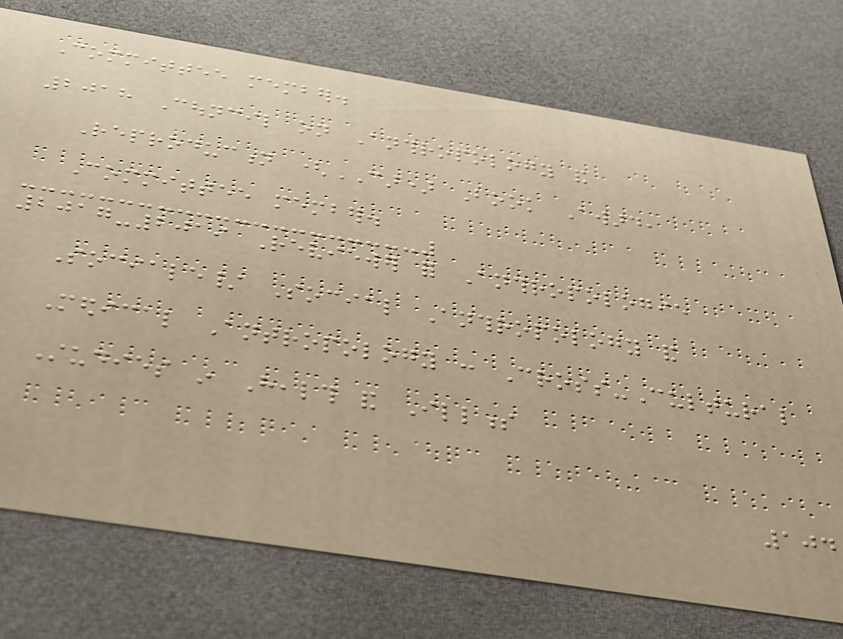Committee member.
2018 Council on Anthropology and
Reproduction (CAR) Book Award,
Committee member.
2017-2019 Reviewer for Anthropologie
Sociale/ Social Anthropology and
Medical Antropology : Cross-Cultural
Studies in Health and Illness
104
